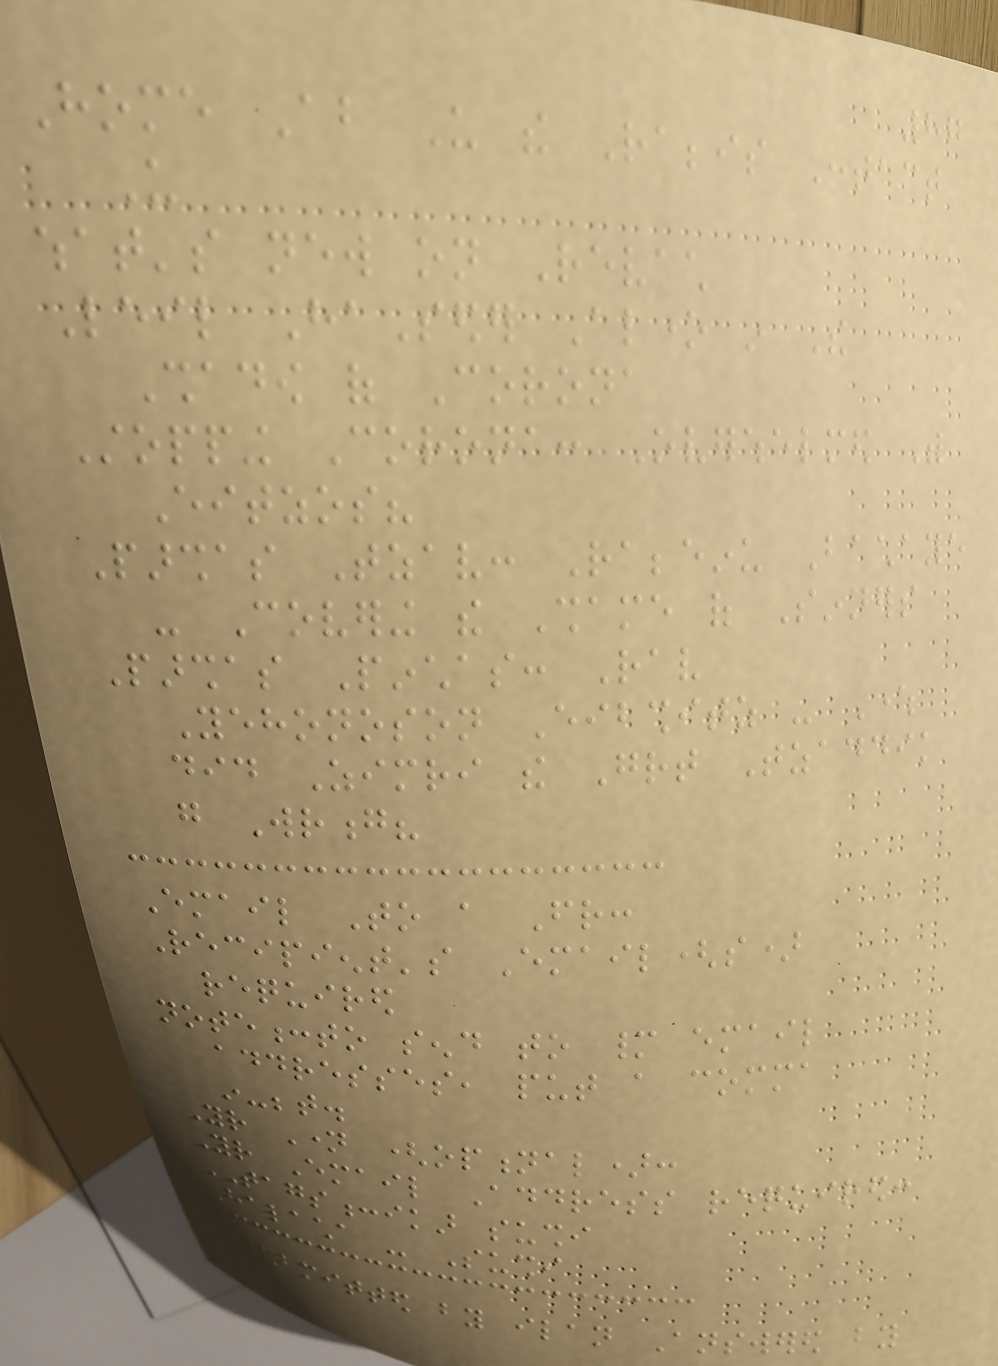87
Home About Us the Rabbis Contact
Us
what's new on Revach
Leil HaSeder Alone in The
Shadow of Corona
Stopping Corona: Overwhelmed With
Eitzos?
Parshas Tzav: Rabbeinu Bachaye
- Covering the Shame of Sinners
Parshas Pinchas: Rav
Yehonoson Eibshitz - Where
did Zimri the Great Tzaddik
go Wrong?
Email To a Friend:
Recipient's Email(s)
required
note:to send to many email
addresses, put a comma
in-between.
Your Name (optional):
Your Email Address required:
TAGS:ikar sushi
Halacha - Sushi
Submitted by ilan Answered by
